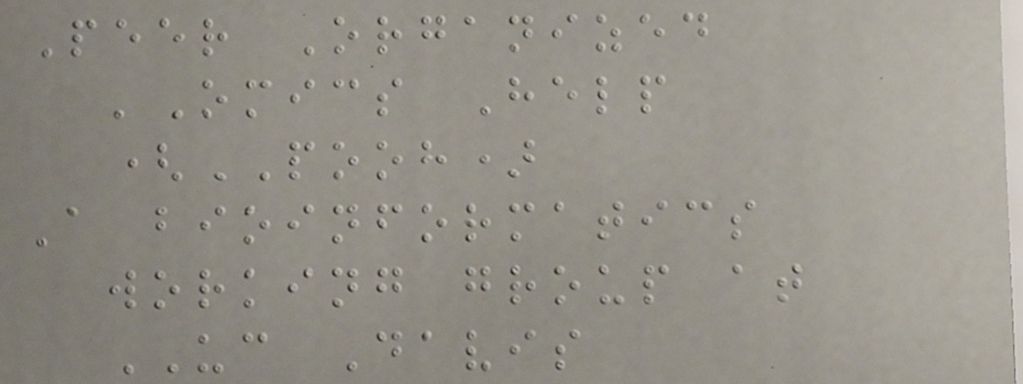Peer Organized
'Omics Help
(POOH)
A bioinformatics
working group at
UC Davis
